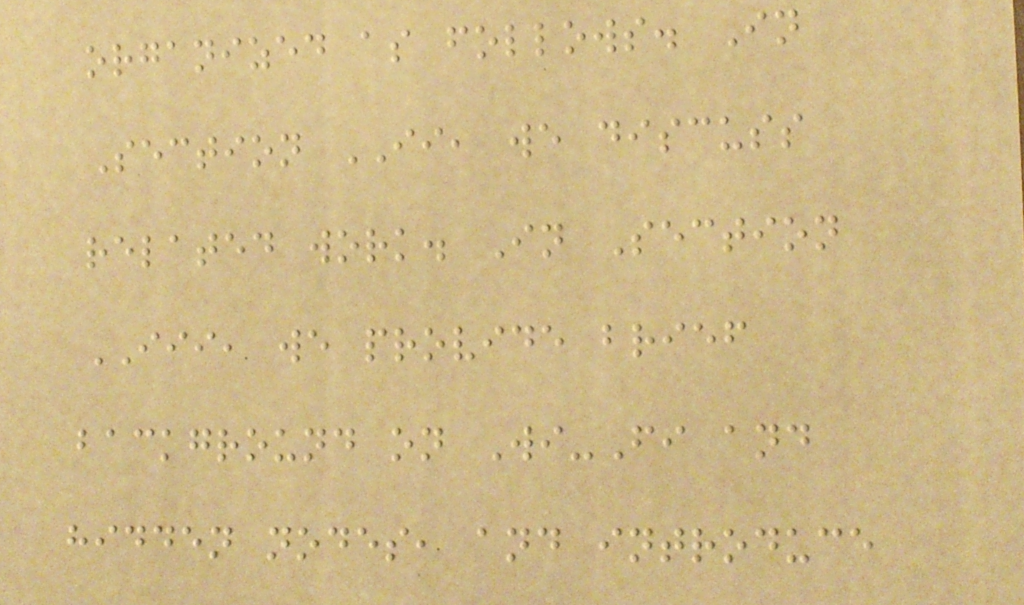organized as follows. In
Section II, we discuss
related work. In Section
III, we provide brief
background on Wi-Fi and
hidden nodes, and introduce
